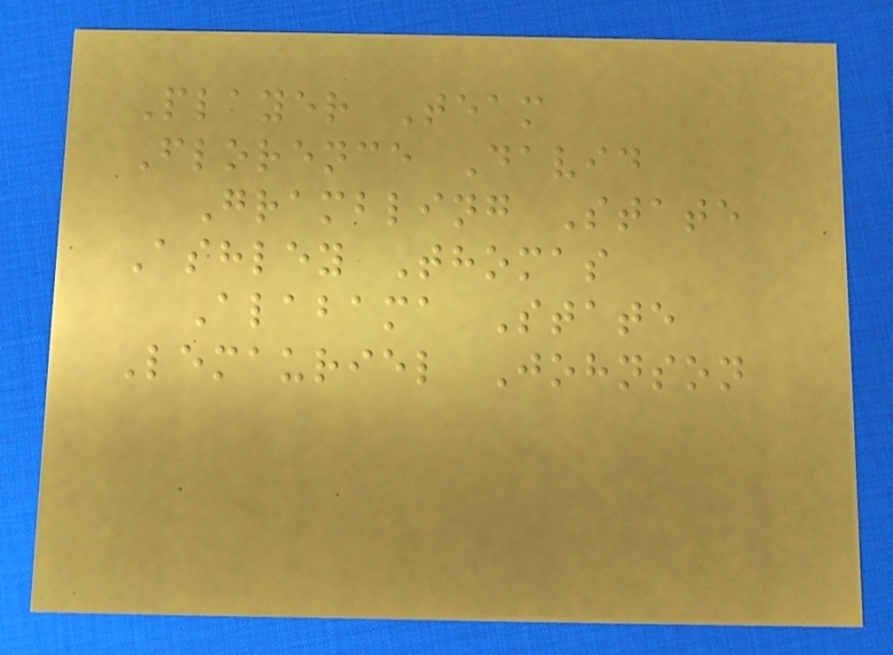Player Team
Florence David
Grambling State
Ashley Thomas
Alabama State
Lemauriel Johnson
